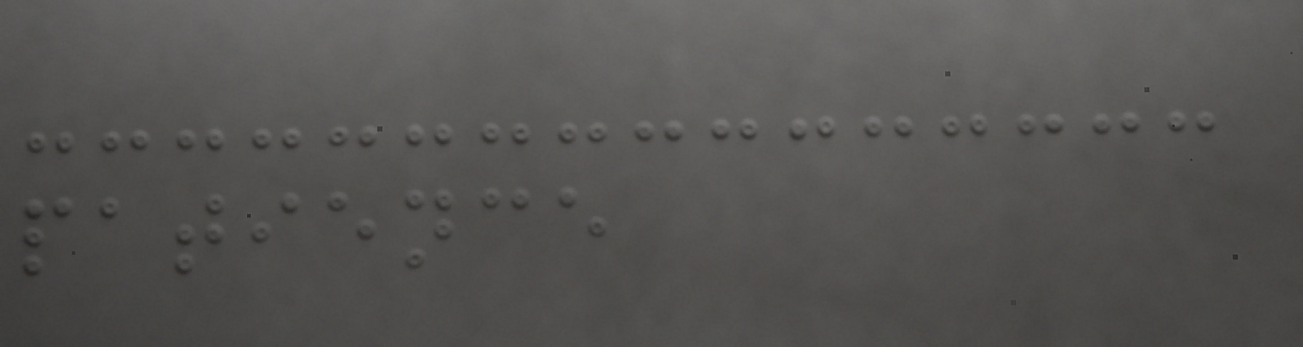patience
